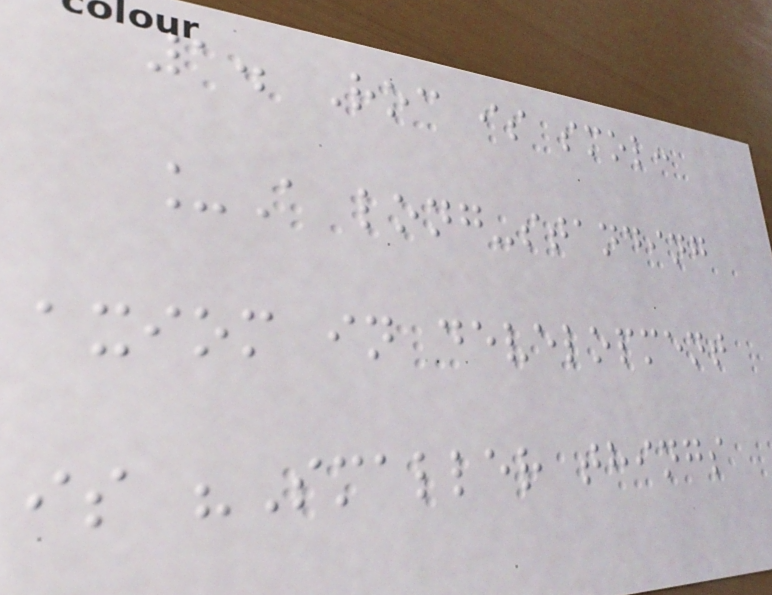1. Roc is smol:
_A long-standing
axiom in development
is "Smaller things
